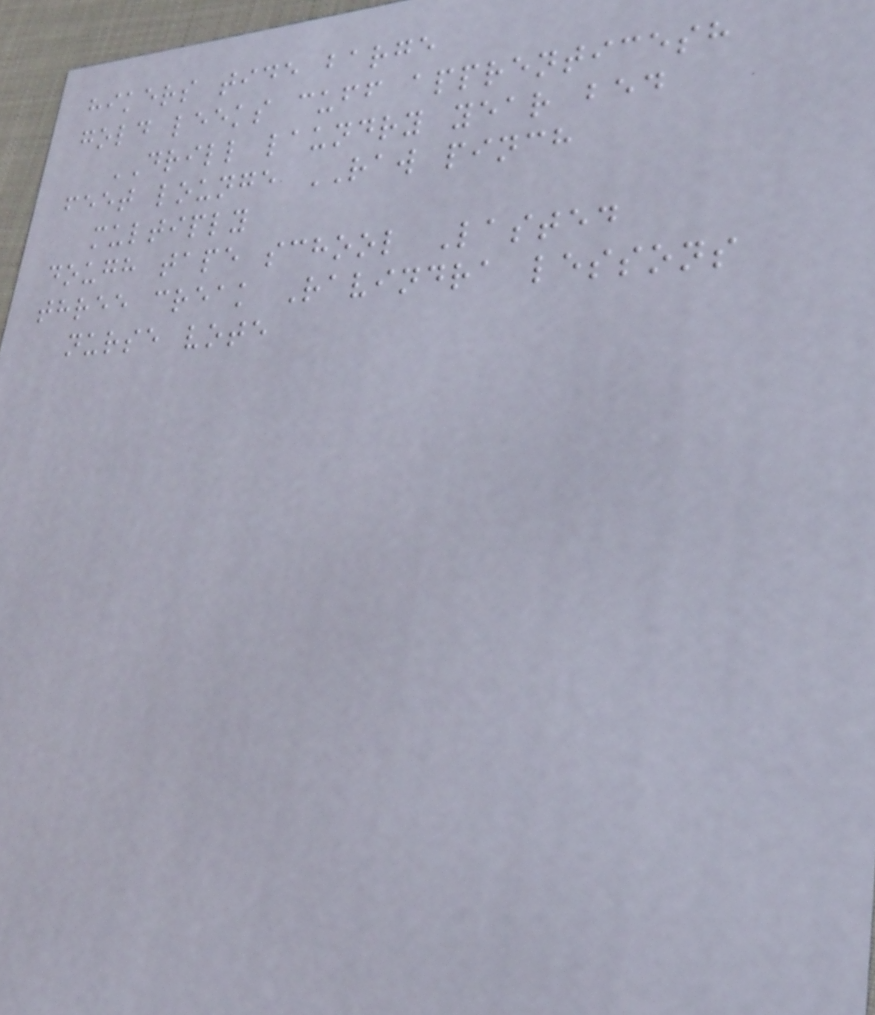hikers tide barge
gold leeks cuff apprenticesh
DRILL laundry year bed
feet lounge RAW pinch
multiply
dough tape school Lasted
three creak Ravindra lessons
nurse vote
